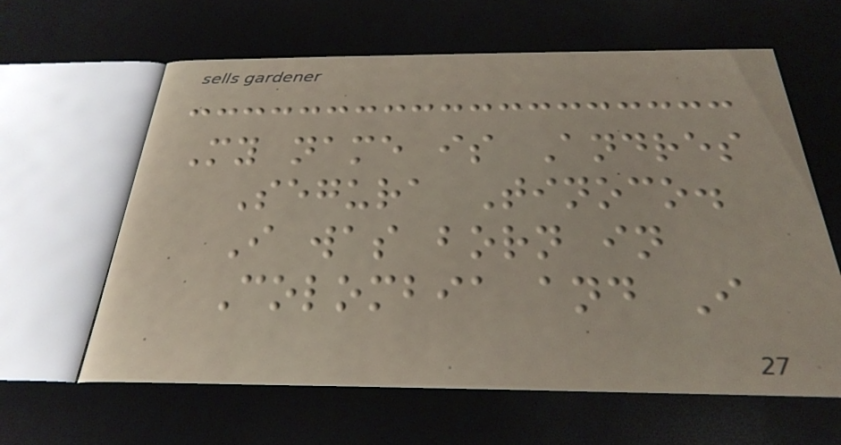My name is Andres
Segura Tinoco.
I was born in
Colombia and I
